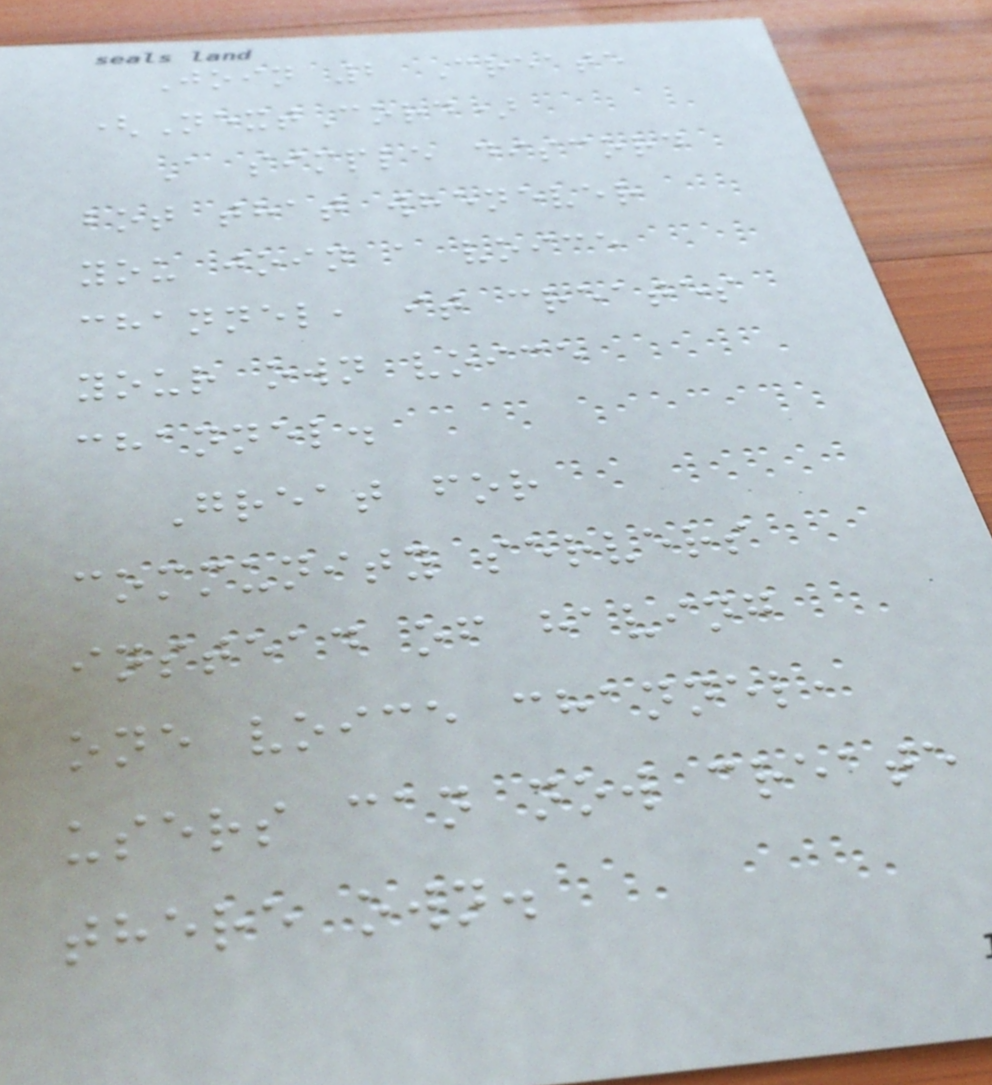Join 2 Create
(NextCord)
A simple discord
bot that whenever
you join a voice
channel, it creates
your own voice
channel.
Great for
community servers
instead of having
one voice channel,
users can now create
there own.
